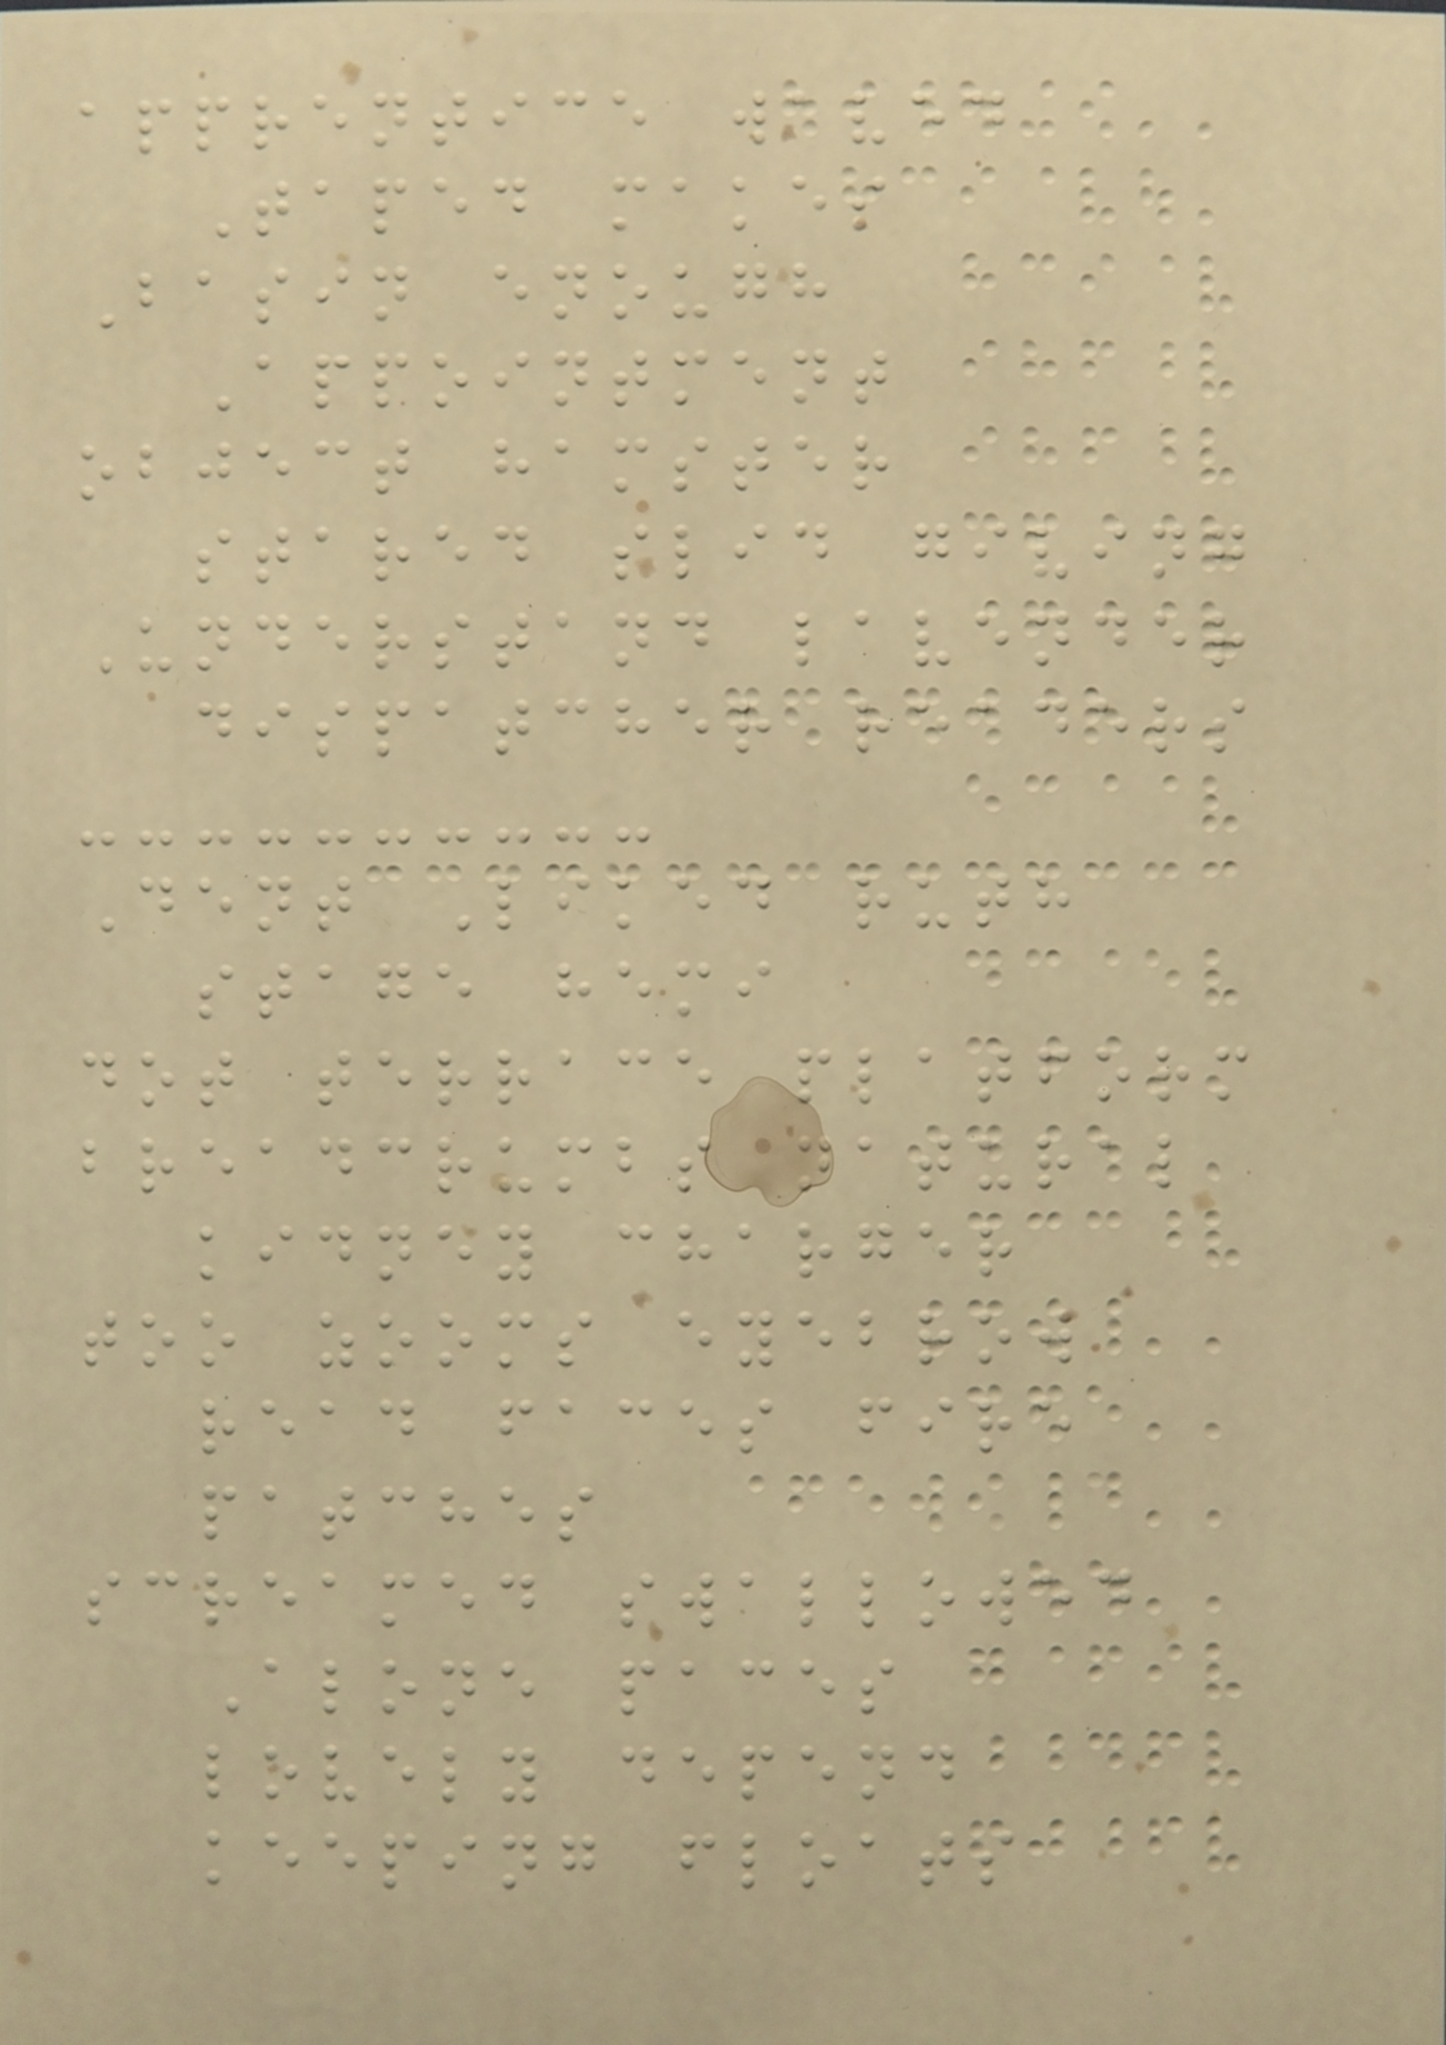apprentice waved
Taped makes
Basin enough
Appointment
object hamster
stared slid giving
Understand lavender
dispatcher readers
Dent Liked ruth
stage hemi
dot terrace platform
breadcrumbs natural
kidney charger
too zooms eyebrow
read faces fire
patches
screamed swallowed
Alone paces
lovely depend
keeping floats
